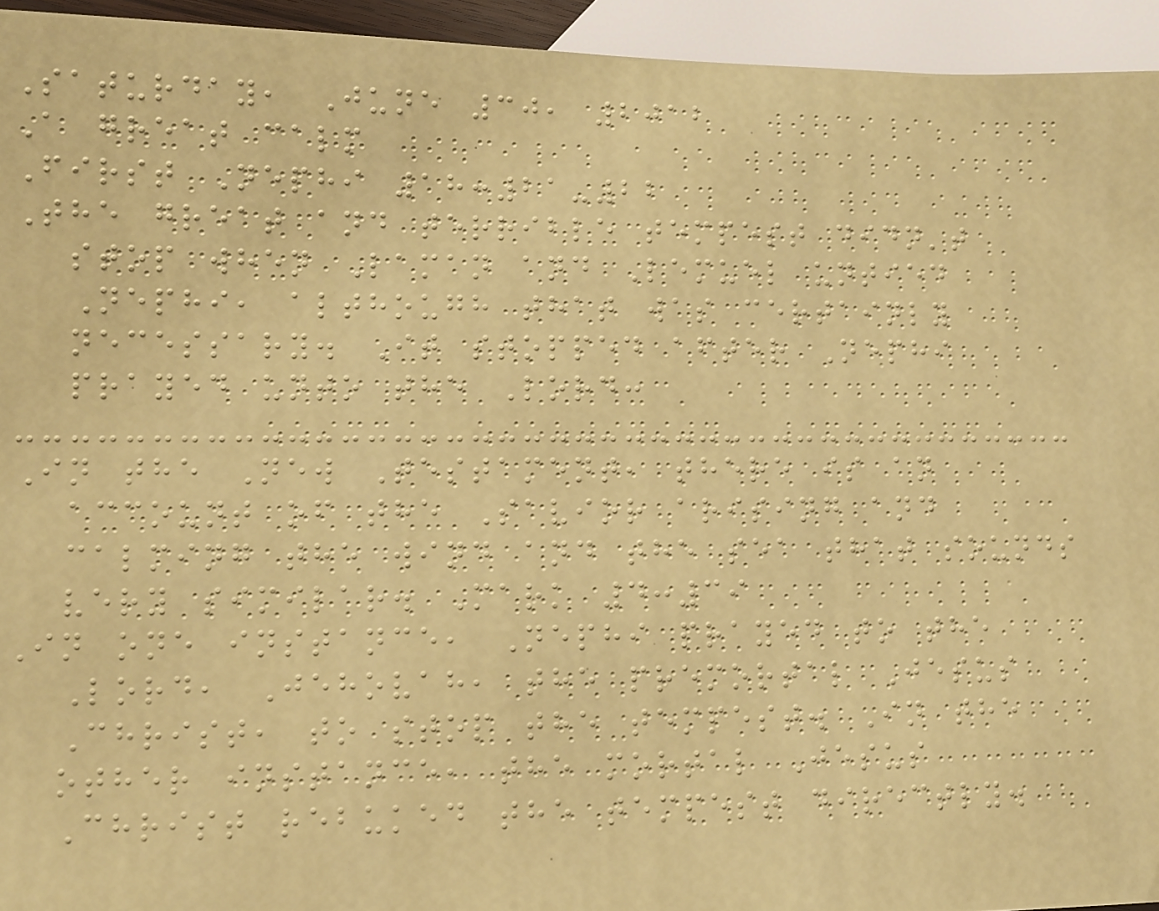Saturday, June 30, 2012
A great calm
First Nephi 18:21-22
The great and terrible tempest didn't
stop when Laman and Lemuel untied
Nephi, although that was certainly
necessary. It stopped after Nephi
prayed unto the Lord:
In the New Testament, there is an
account of the Savior arising and
calming the wind and the sea that sounds
very similar. Mark 4:39
In one instance, Nephi prayed to the
Lord, Jehovah, the premortal Jesus
Christ, to stop the tempest. In the
other instance, the mortal Jesus
Christ rebuked the tempest directly.
